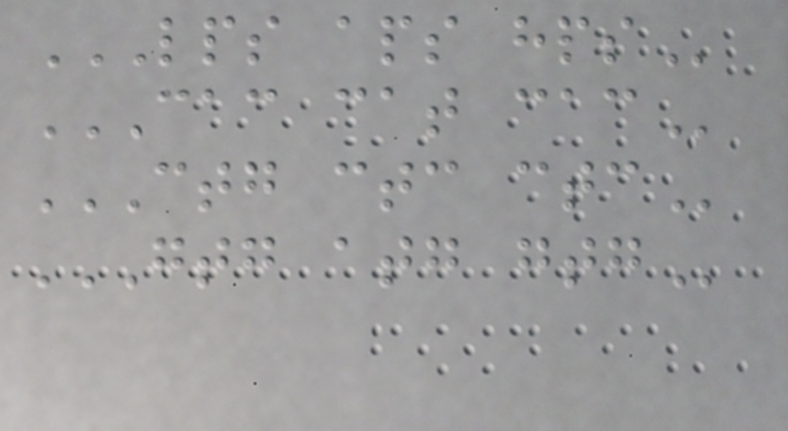LPS APS HPS
CAC CAT CAC
CTG CTC CTC
GTG ATG GTG
